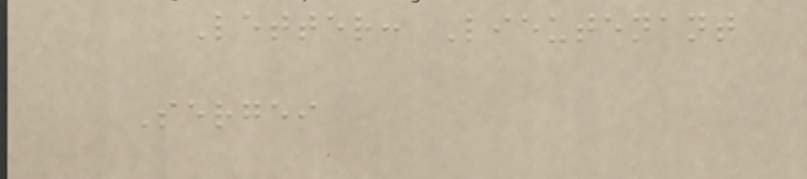Letter: Lieutenant
Sergei
